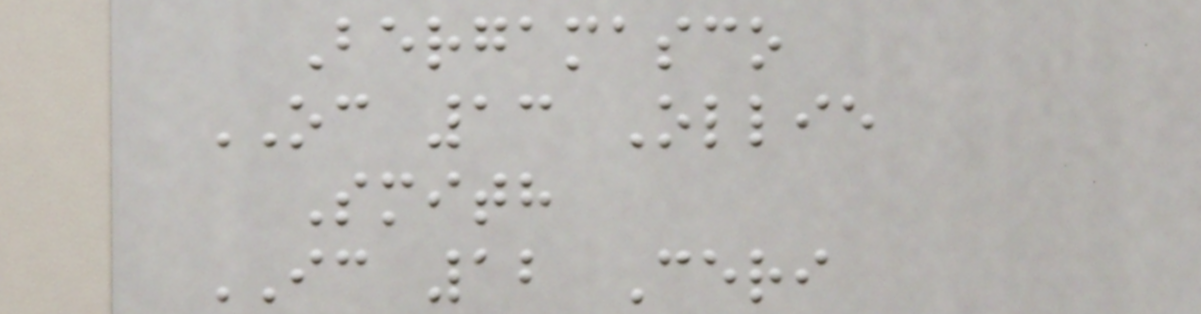Bergamasco
OC 13 Ollie
Smith
IC 12 Ceri
